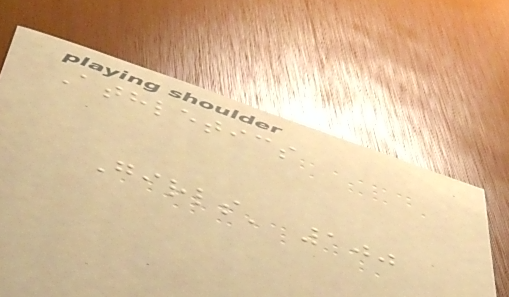Athletics
Girls' 100
